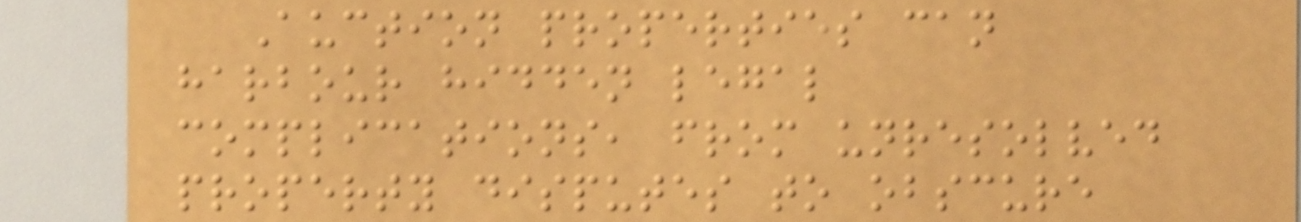Auction properties can
harbour hidden legal
complications, from unresolved
property disputes to obscure
